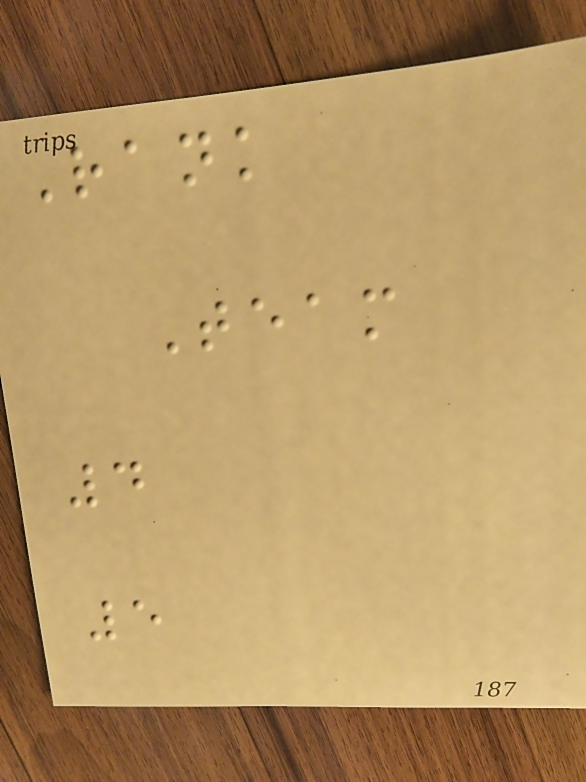Rank
Team
4
5
